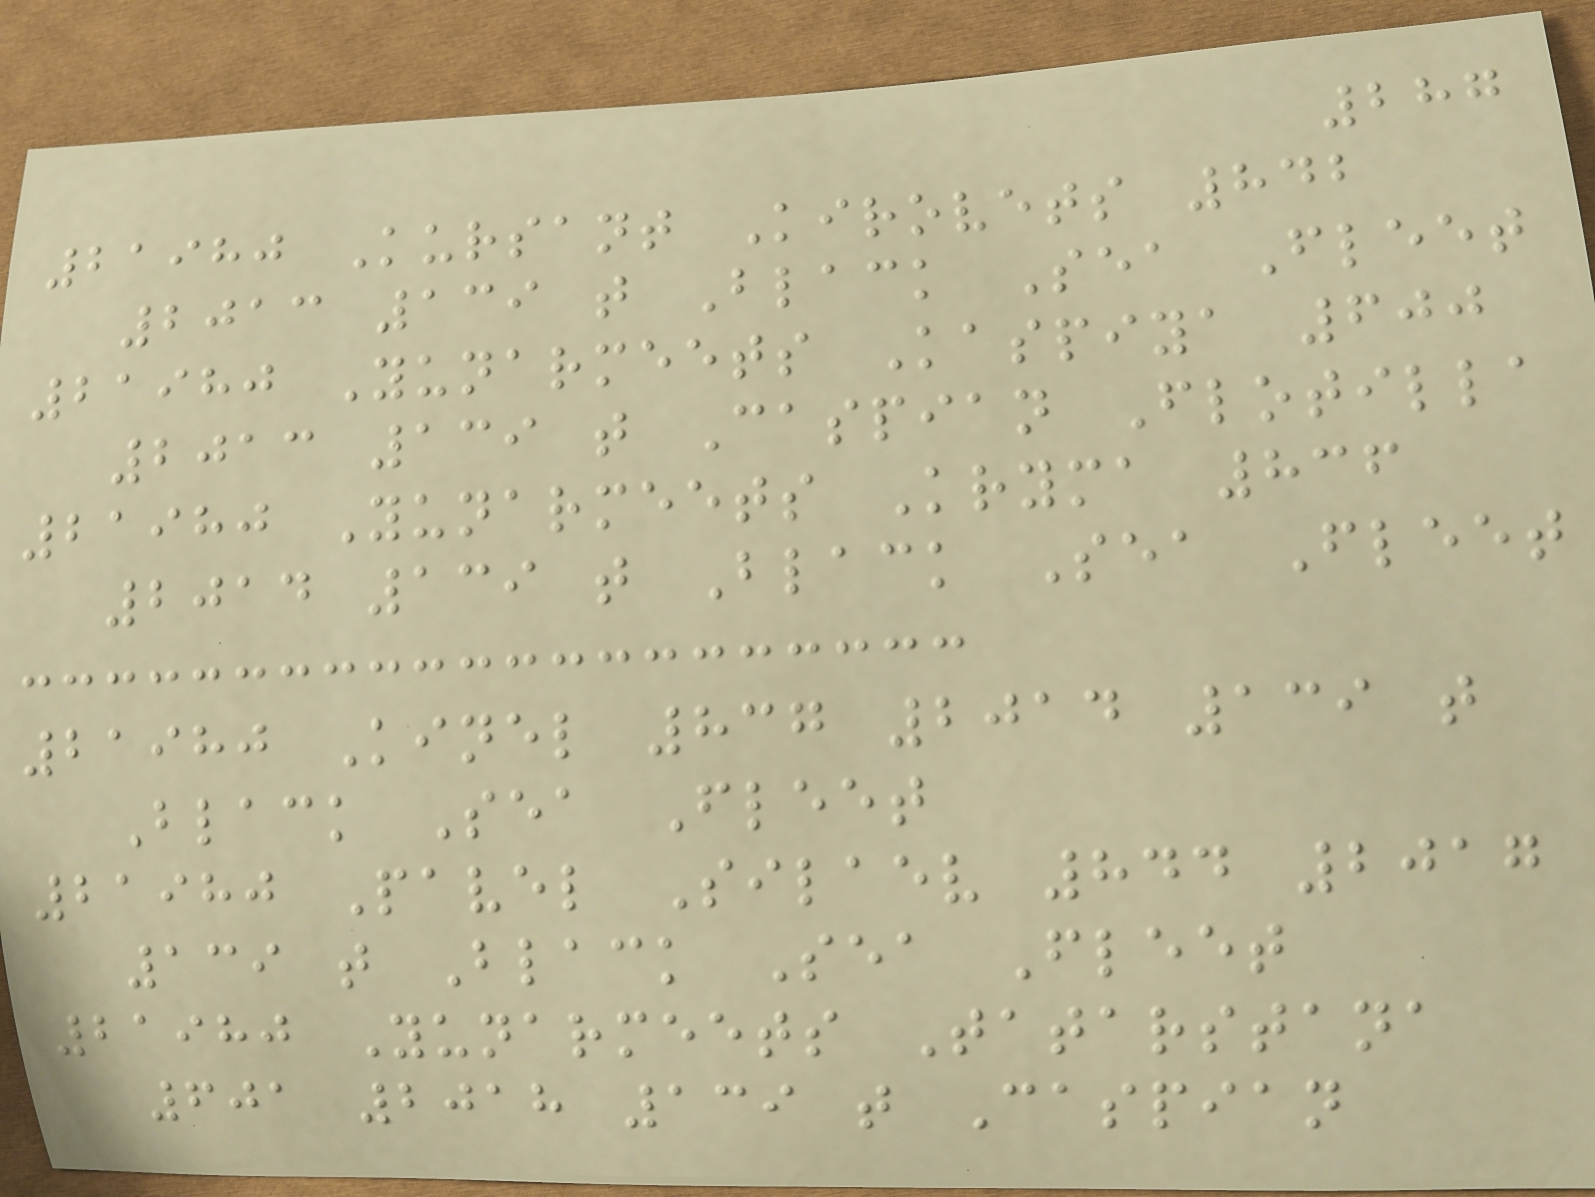287
21980 Kursant Kirovets 842
2013 139 t Black Sea Fleet
21980 Yunarmeets Kaspiya 600
2013 139 t Caspian Flotilla
21980 Yunarmeets Kryma 836
2014 139 t Black Sea Fleet
21980 Kinel 837 2014 139 t
Black Sea Fleet
21980 Pavel Silaev 844 2017
139 t Black Sea Fleet
21980 Yunarmeets Tatarstana
601 2018 139 t Caspian
